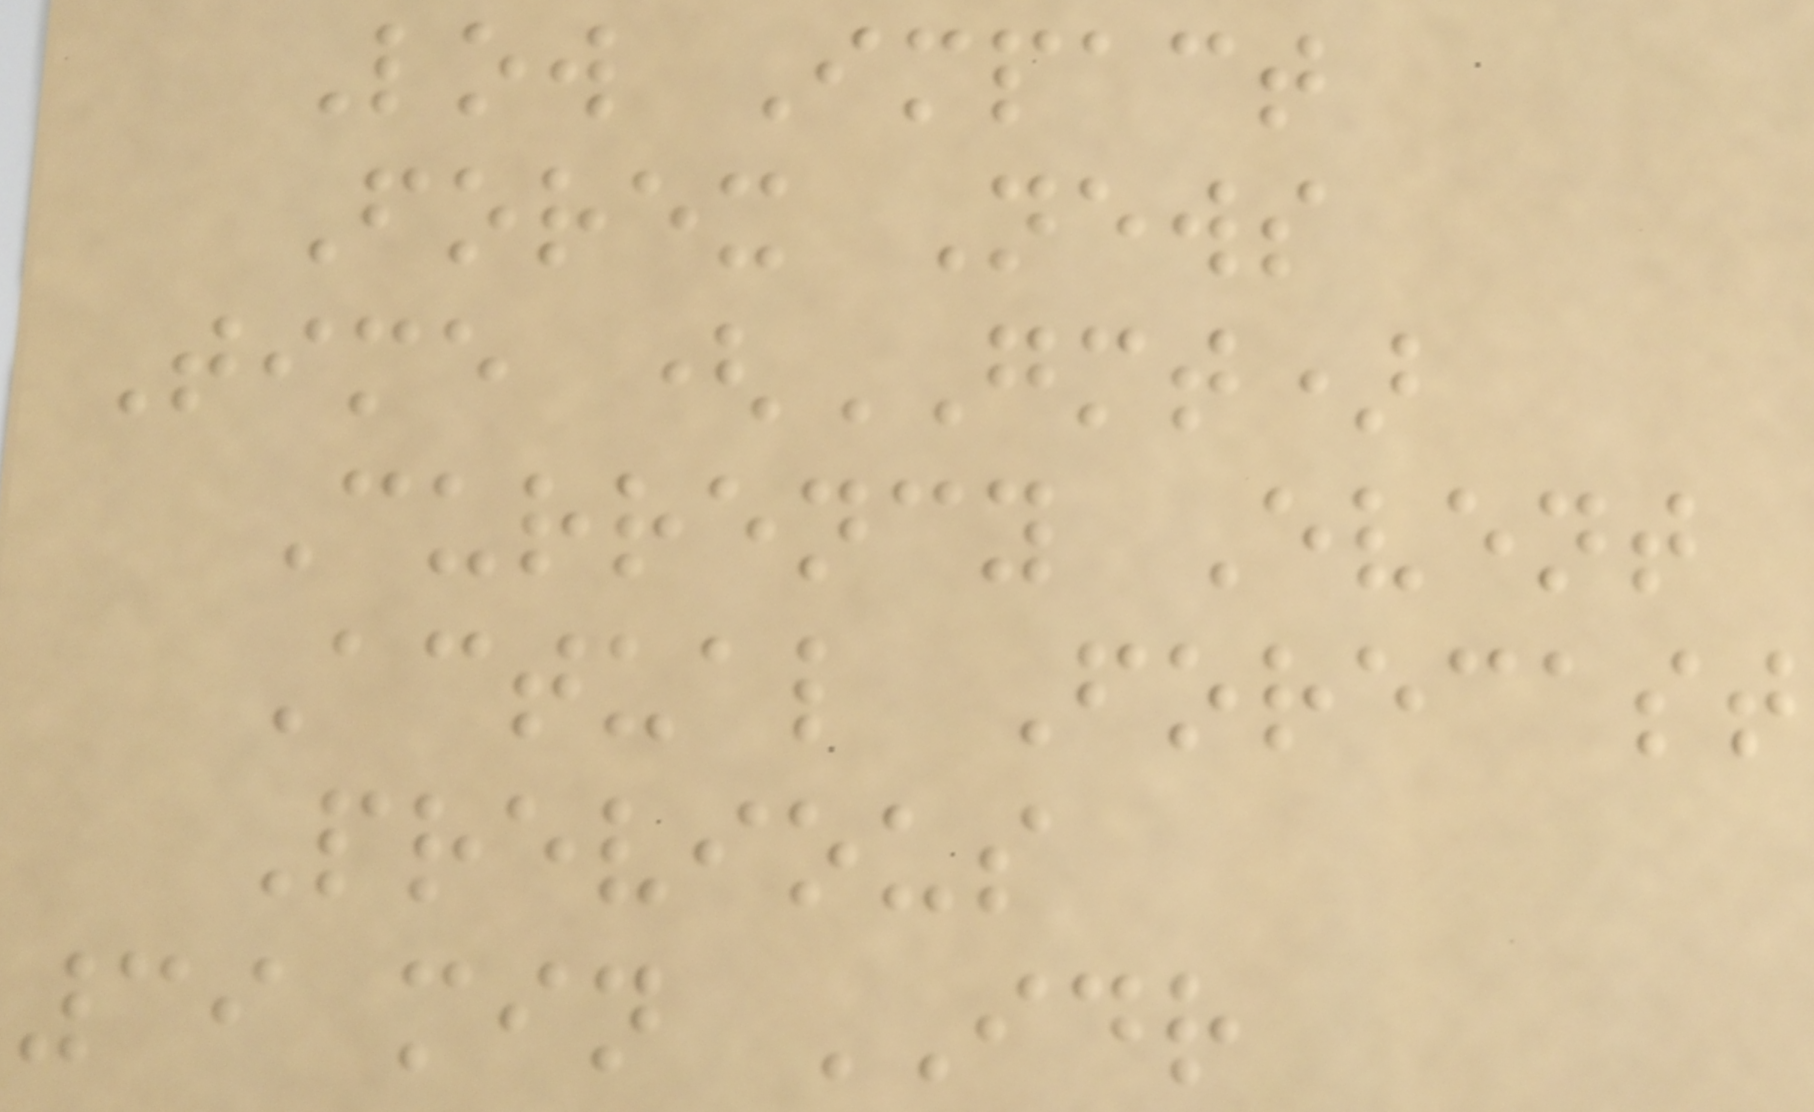Low Impact
Forex News
Time (GMT)
Currency Event
Actual Forecast
Previous
39 min IDR
